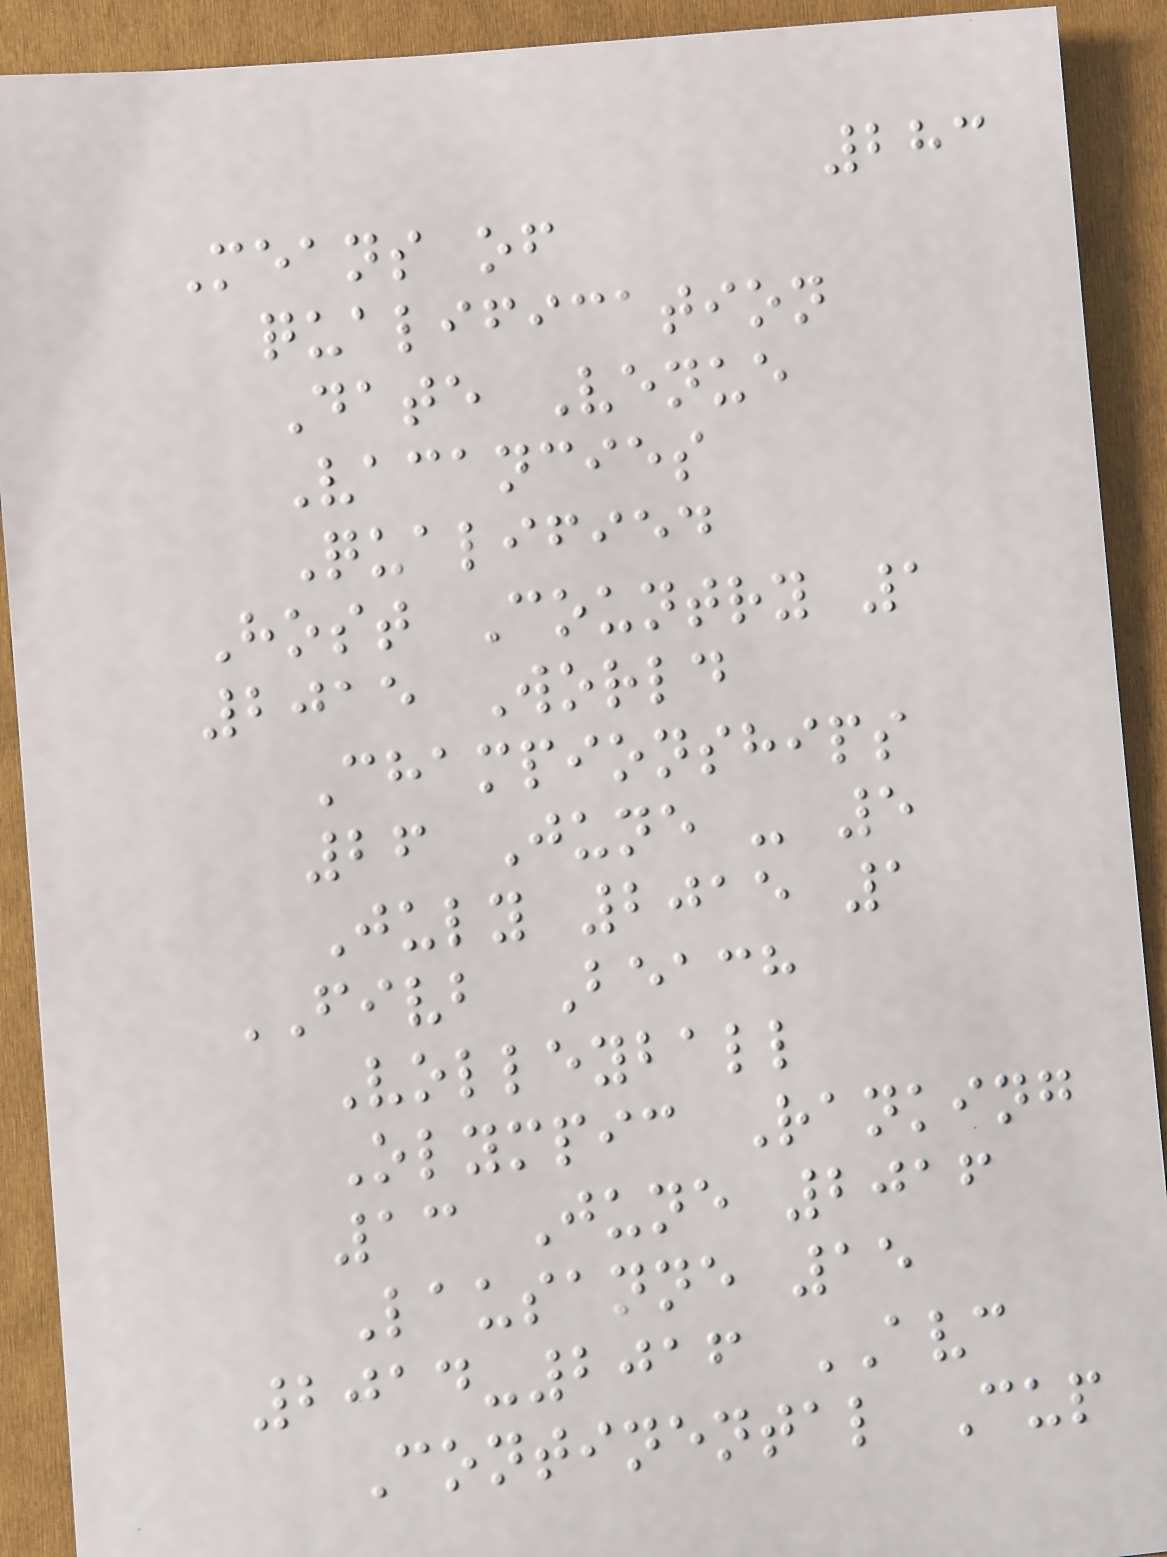283
Means of
qualification
Date Venue
Vacancies
Qualified
Host Country 1
2015 World
Championships
26 June - 5
July 2015 1
FIVB Beach
Volleyball
Olympic Ranking
13 June 2016
Lausanne 15
2014-2016 AVC
Continental Cup
